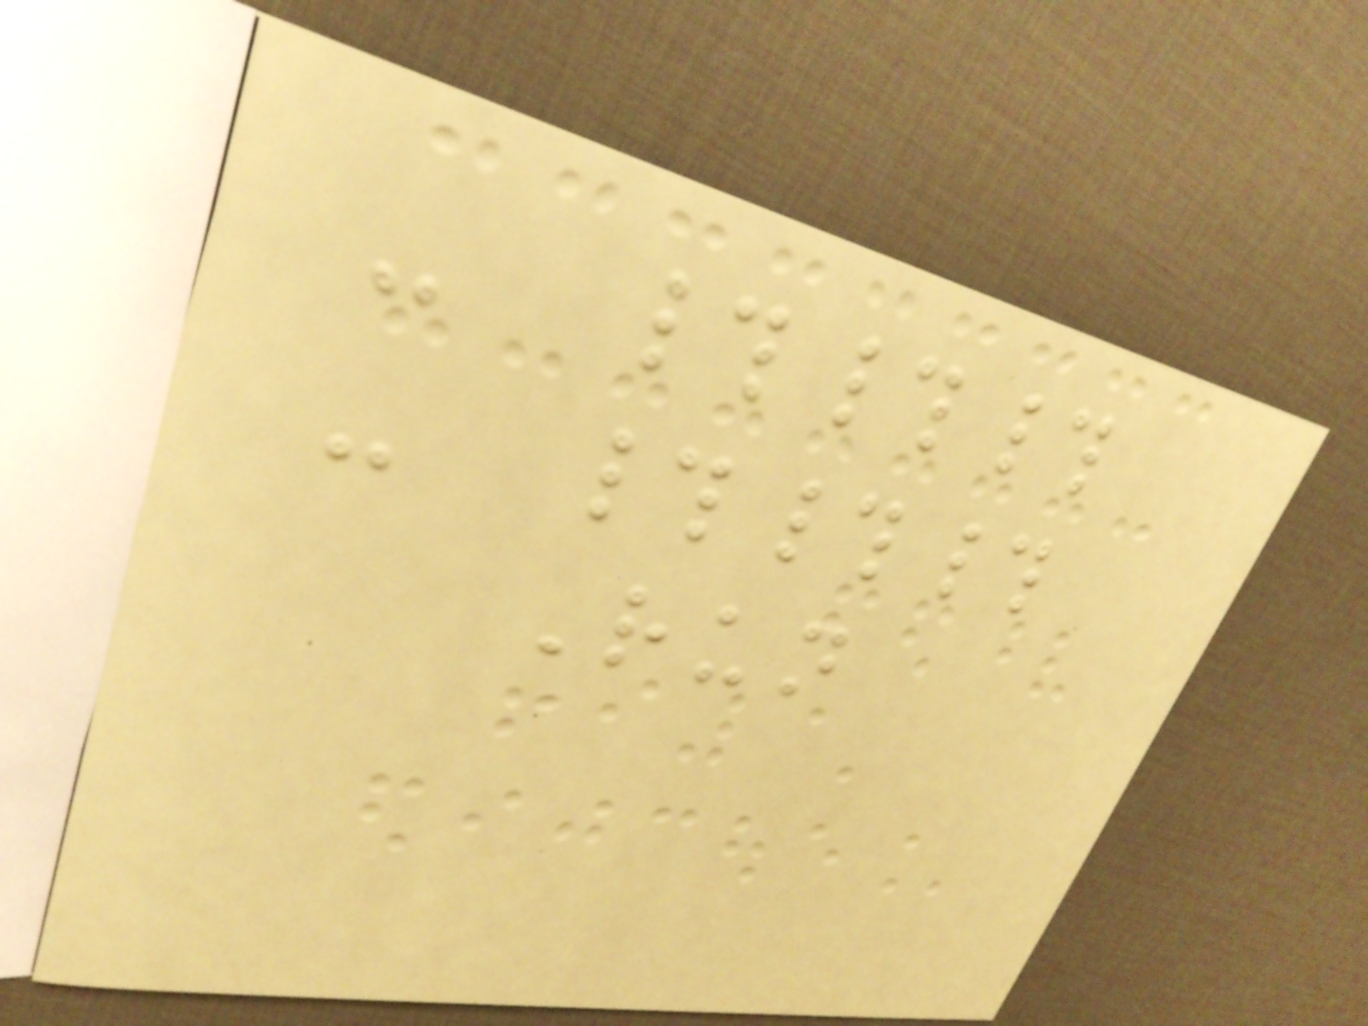- ###
- ###
Run
